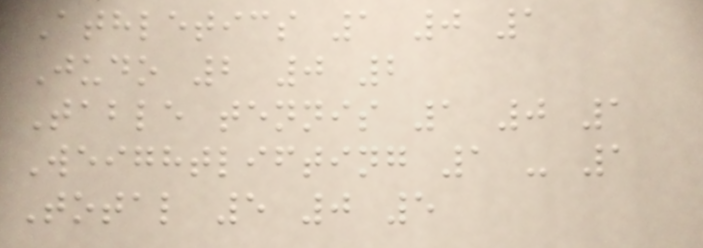Athletics 1 0 1
Judo 2 0 2
Table tennis 1 0 1
Weightlifting 1 - 1
Total 5 0 5
